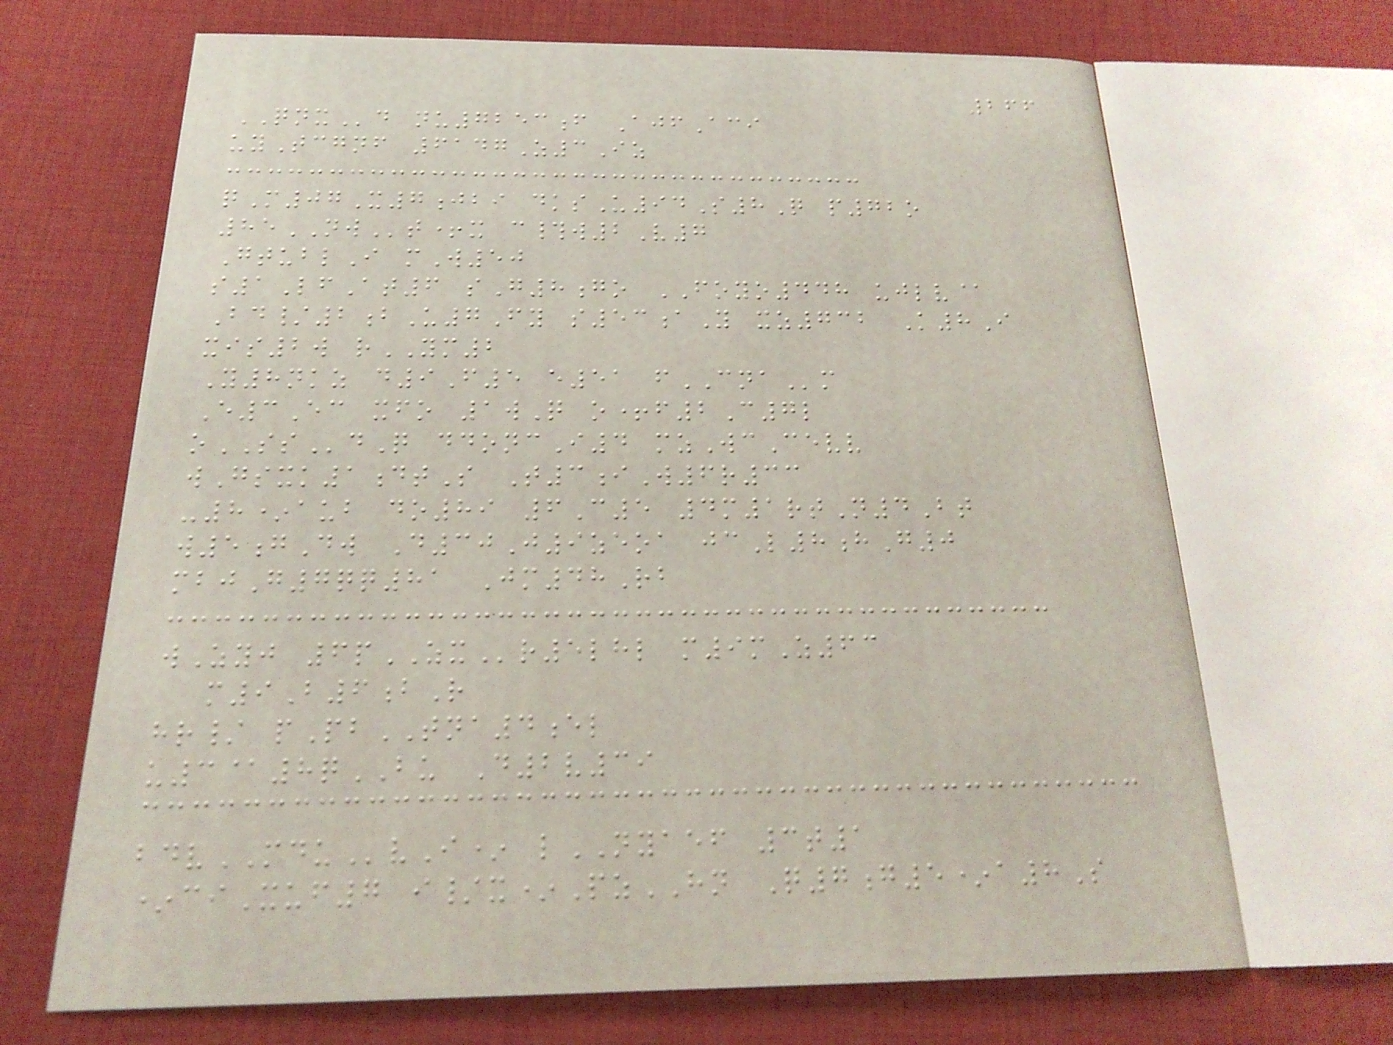266
QNXd nu7253f AjfAci
uyTcgnf 6147Z3Iz
qM07X7jbi dksU94S8Q p72o
85NWt+x c#w2V7
GtublI mW50
s1LfAt6 sG8go FOYO448 ujlv@
Bd/2bU7Fy s53aY xz732 K8I
xis2w rYM2
Y8nkz d9F5 e51 fCNAm
E3Ec xfo 1wQ o+f2C7l
oSSdQ ddoncI4 mzWcCevv
wGsxk1dtS T3iW6r33
-8*aub do89 6C5 4m1rtN4Bt
w5gDw D30J9zeoa jcL8hG0
mbjG7qq81 Jm48Rb
wZyj 6pZXr5lhl m9mZ63
m9B6bR
hr/ pPbTNA4el
u3@8qBU D2v39
bdvMDUvI* lNYAEF 3t1
*ciXuf7 i/x*PzHN Q7g5*a8S
